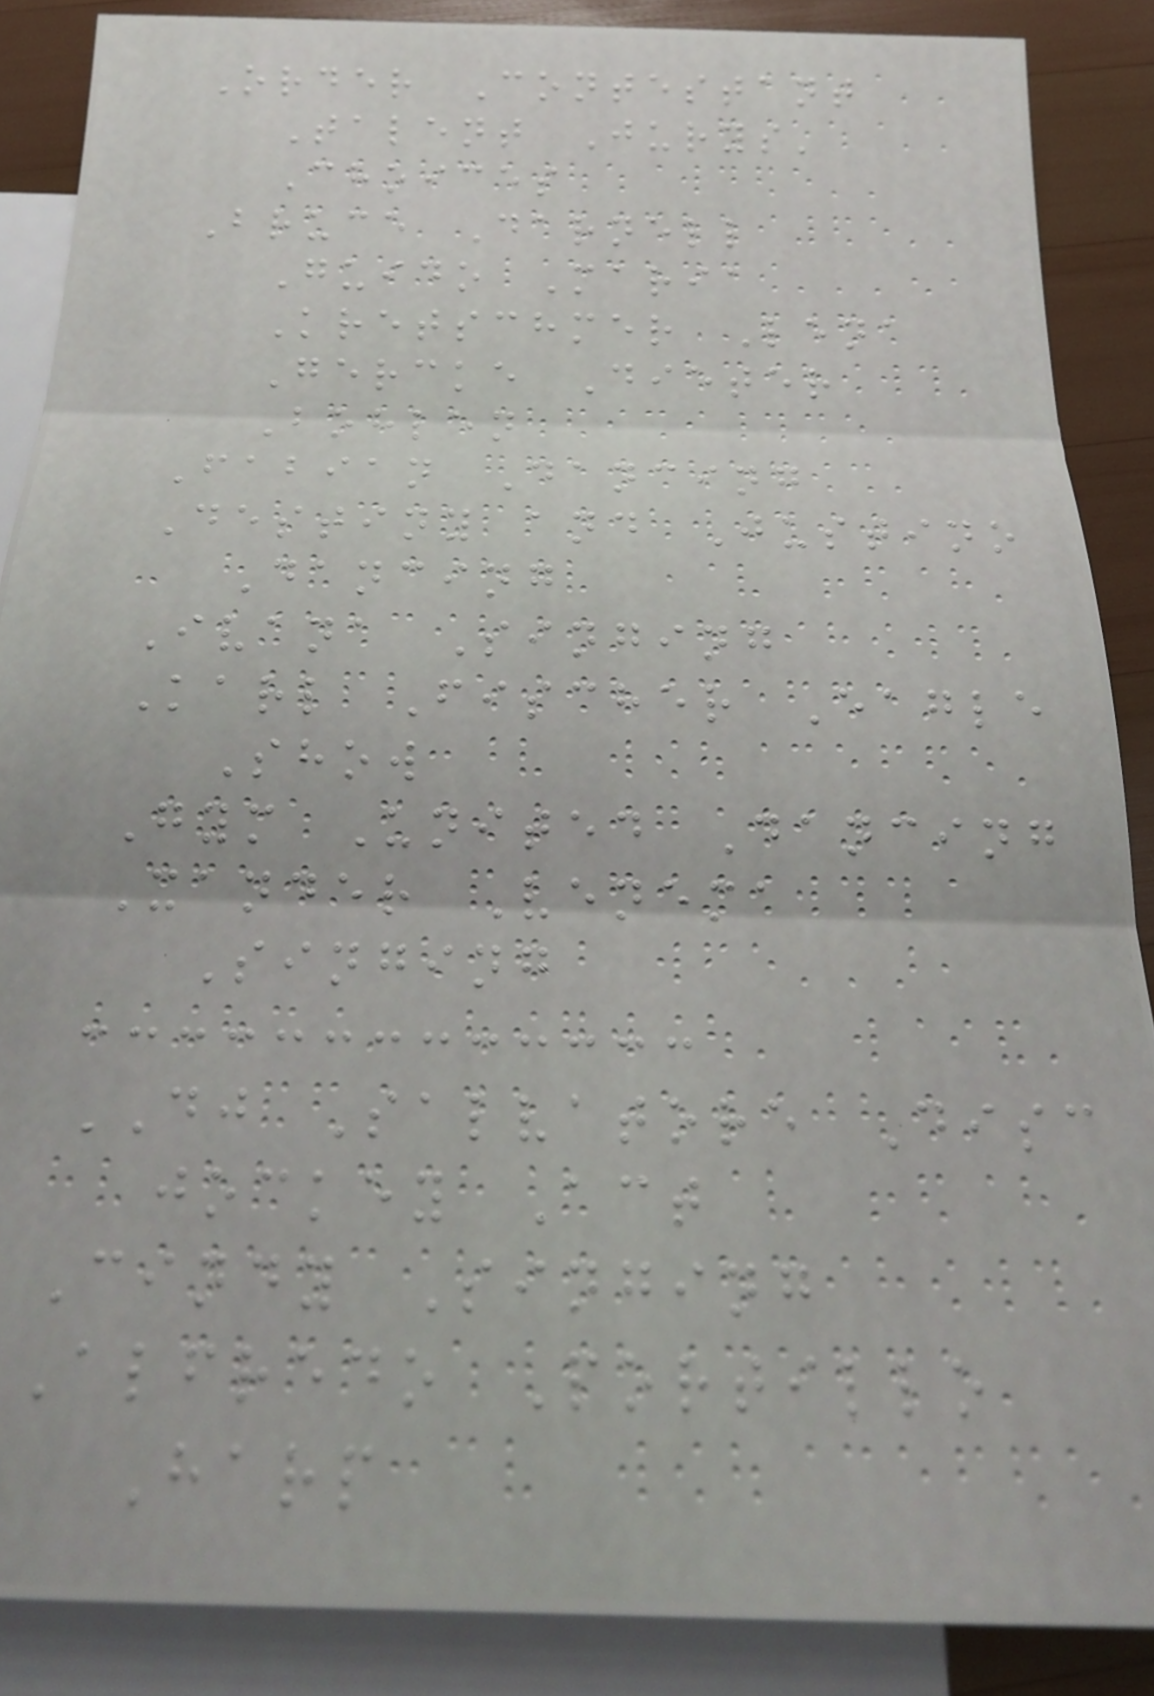Order Contestant
Talent Jurys'
Choices
Bruce Darnell
Guido Maria
Kretschmer Lena
Gercke Dieter
Bohlen
Fabian Dancing
Destiny and Justino
Dancing
Ivana Singing
Karl Fischer Eagle
Show
Gym United Dancing
Xander Venema
Singing
DJ Salvatore Disc
jockey Act
Cindy Singing
Alfredo Portillo
Harp
